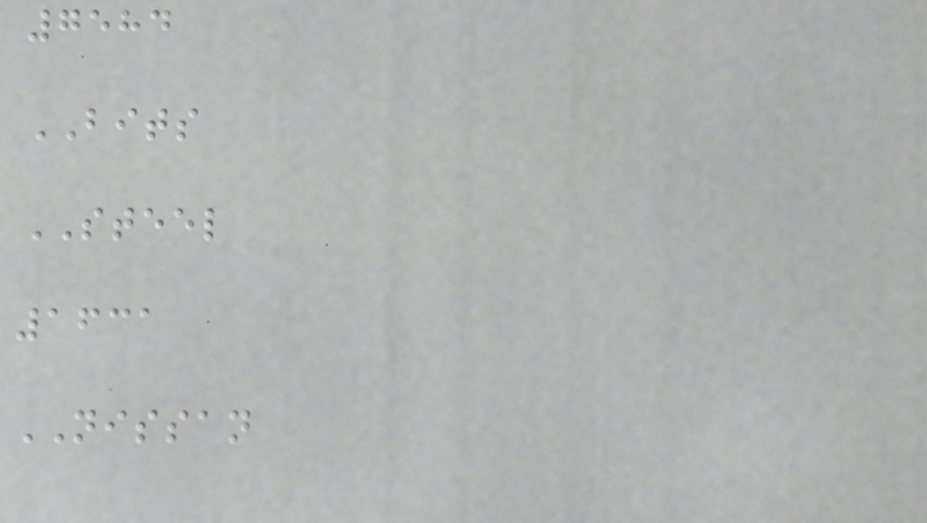7584
BITS
STEEL
1631
NISSAN
